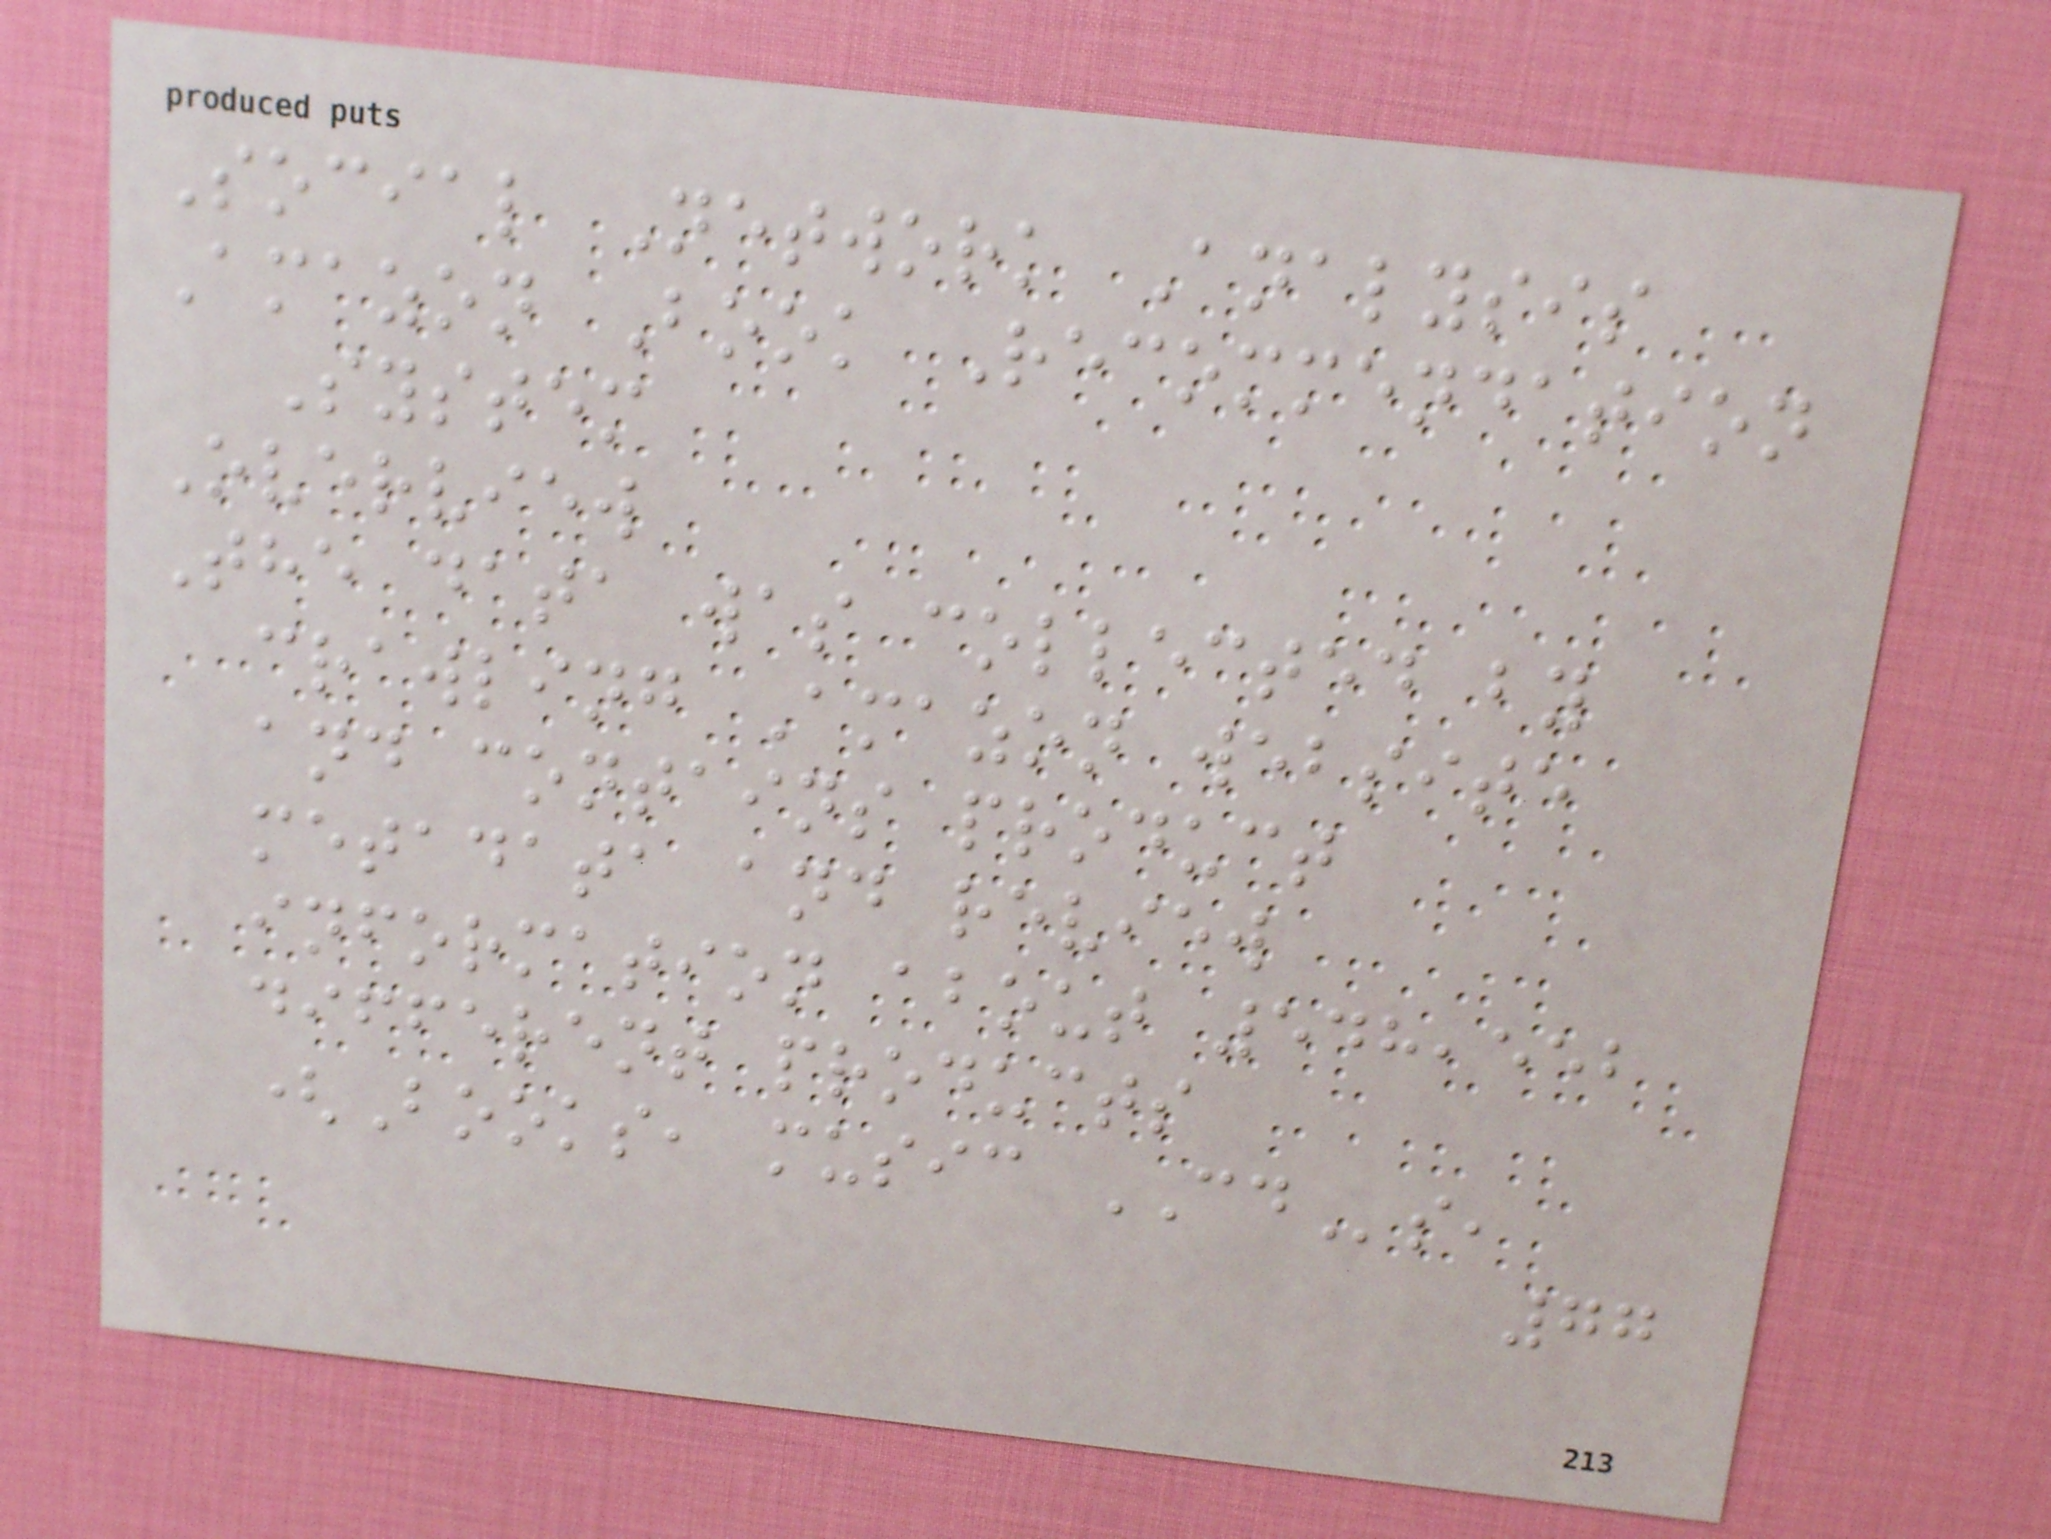Social Network Analysis
Amazon Book Recommendation
System
Overview
The data was collected by
crawling Amazon website
and contains product
metadata and review
information about 548,552
different products
(Books, music CDs,
77
